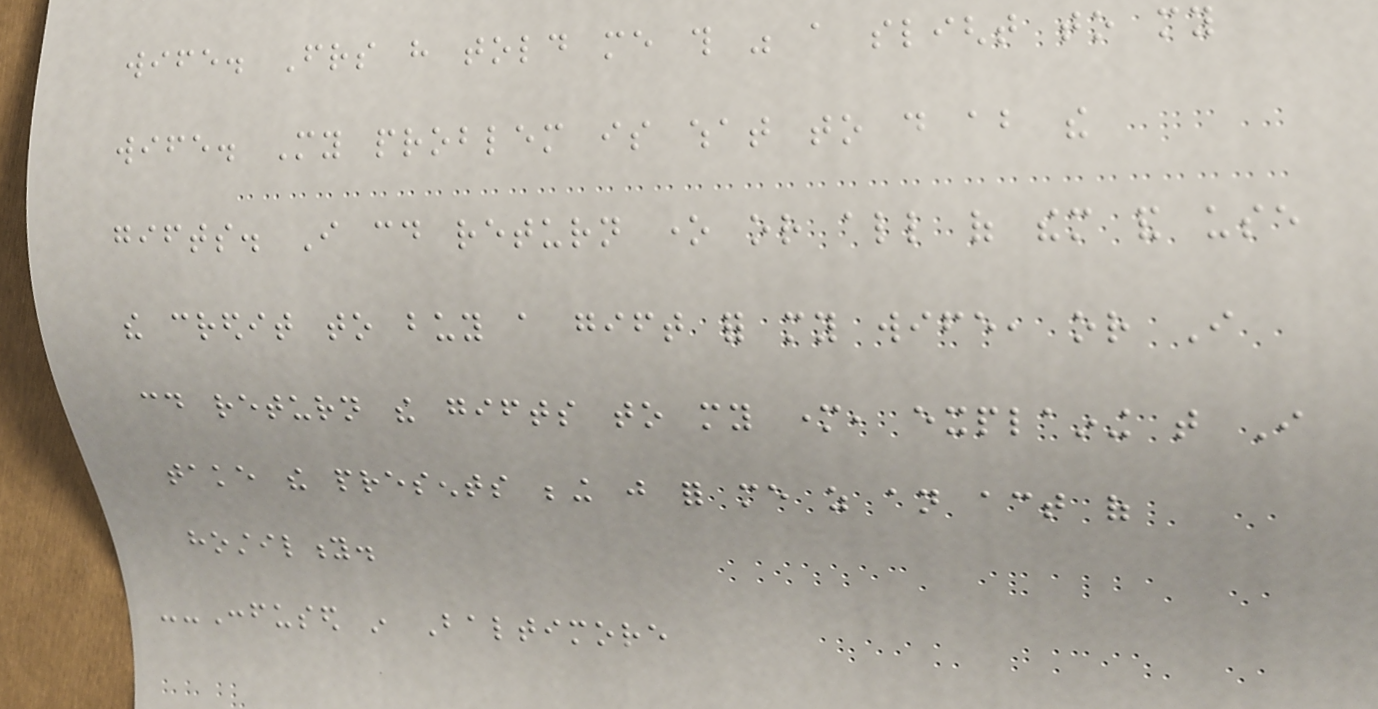wife. Friends have told me this was a slight to my
wife. My problem is what to do about the
gifts. I could return one or all of them and use
the credit to buy a gift for my wife, or I
could return the gifts to my mother, explaining that I
take the presents being just for me as an act of
hostility.
--Confused in Baltimore
